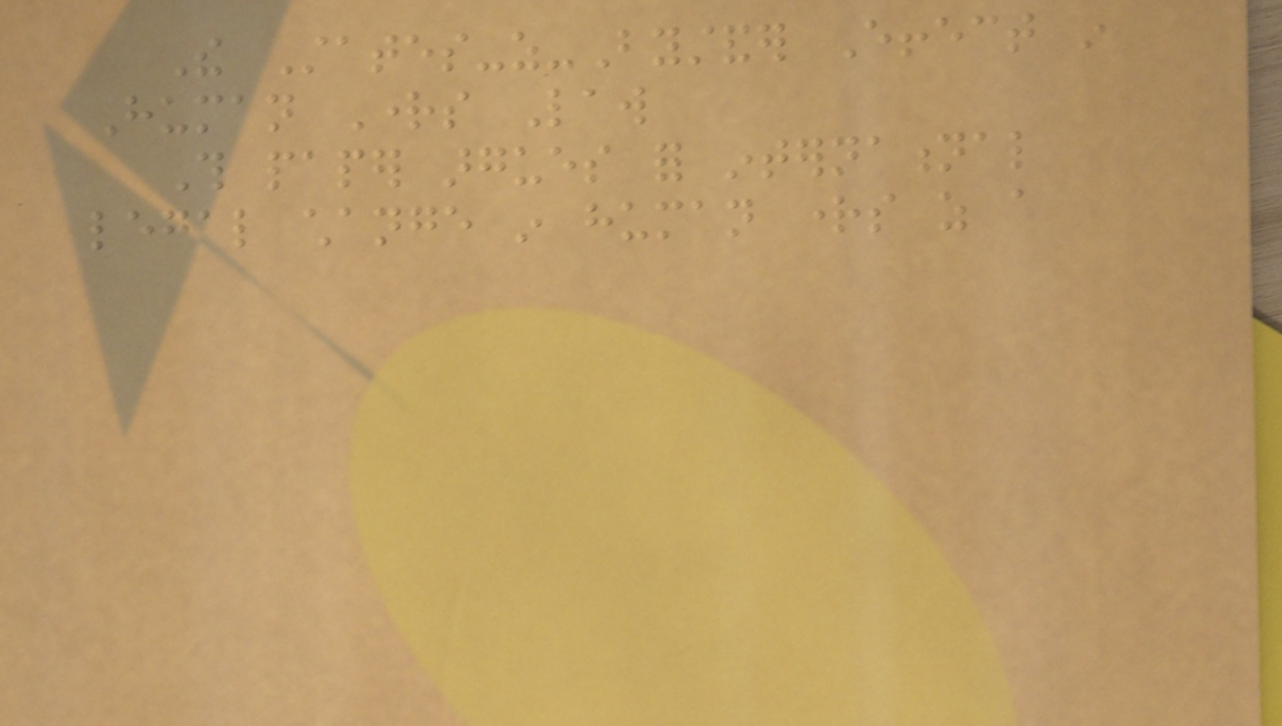The States-as-Bystander Effect in
Human Rights Law
This paper argues for international
legal change in human rights as a
